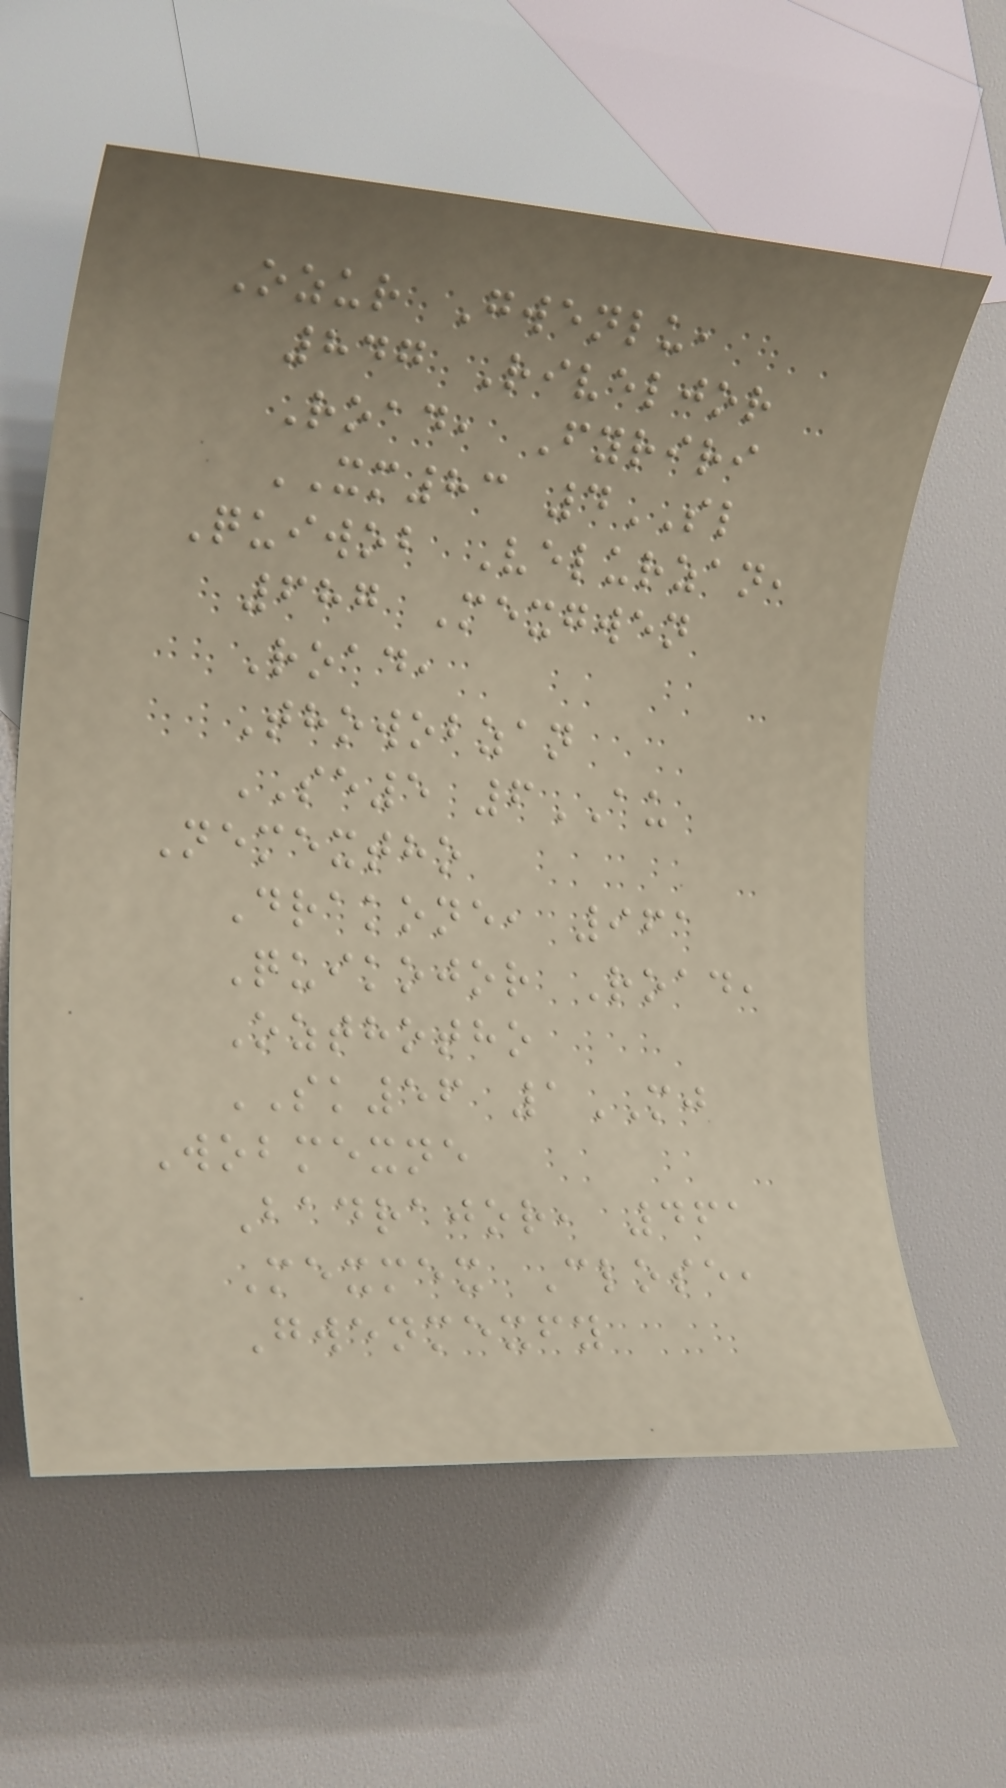Ozur Gwenlu,
847 Riveljor
Road, Fyriri
XM83 4SL
Quiwob Velurzan,
687 Mexgwen
Road,
Thowobzan
SE5 6AU
Nemextho
Drakone, 961
Quikojor Road,
Ozthotho
SK56 1MJ
Wobmexne
Badrajor, 461
Mexmex Close,
Gwenmexfy
